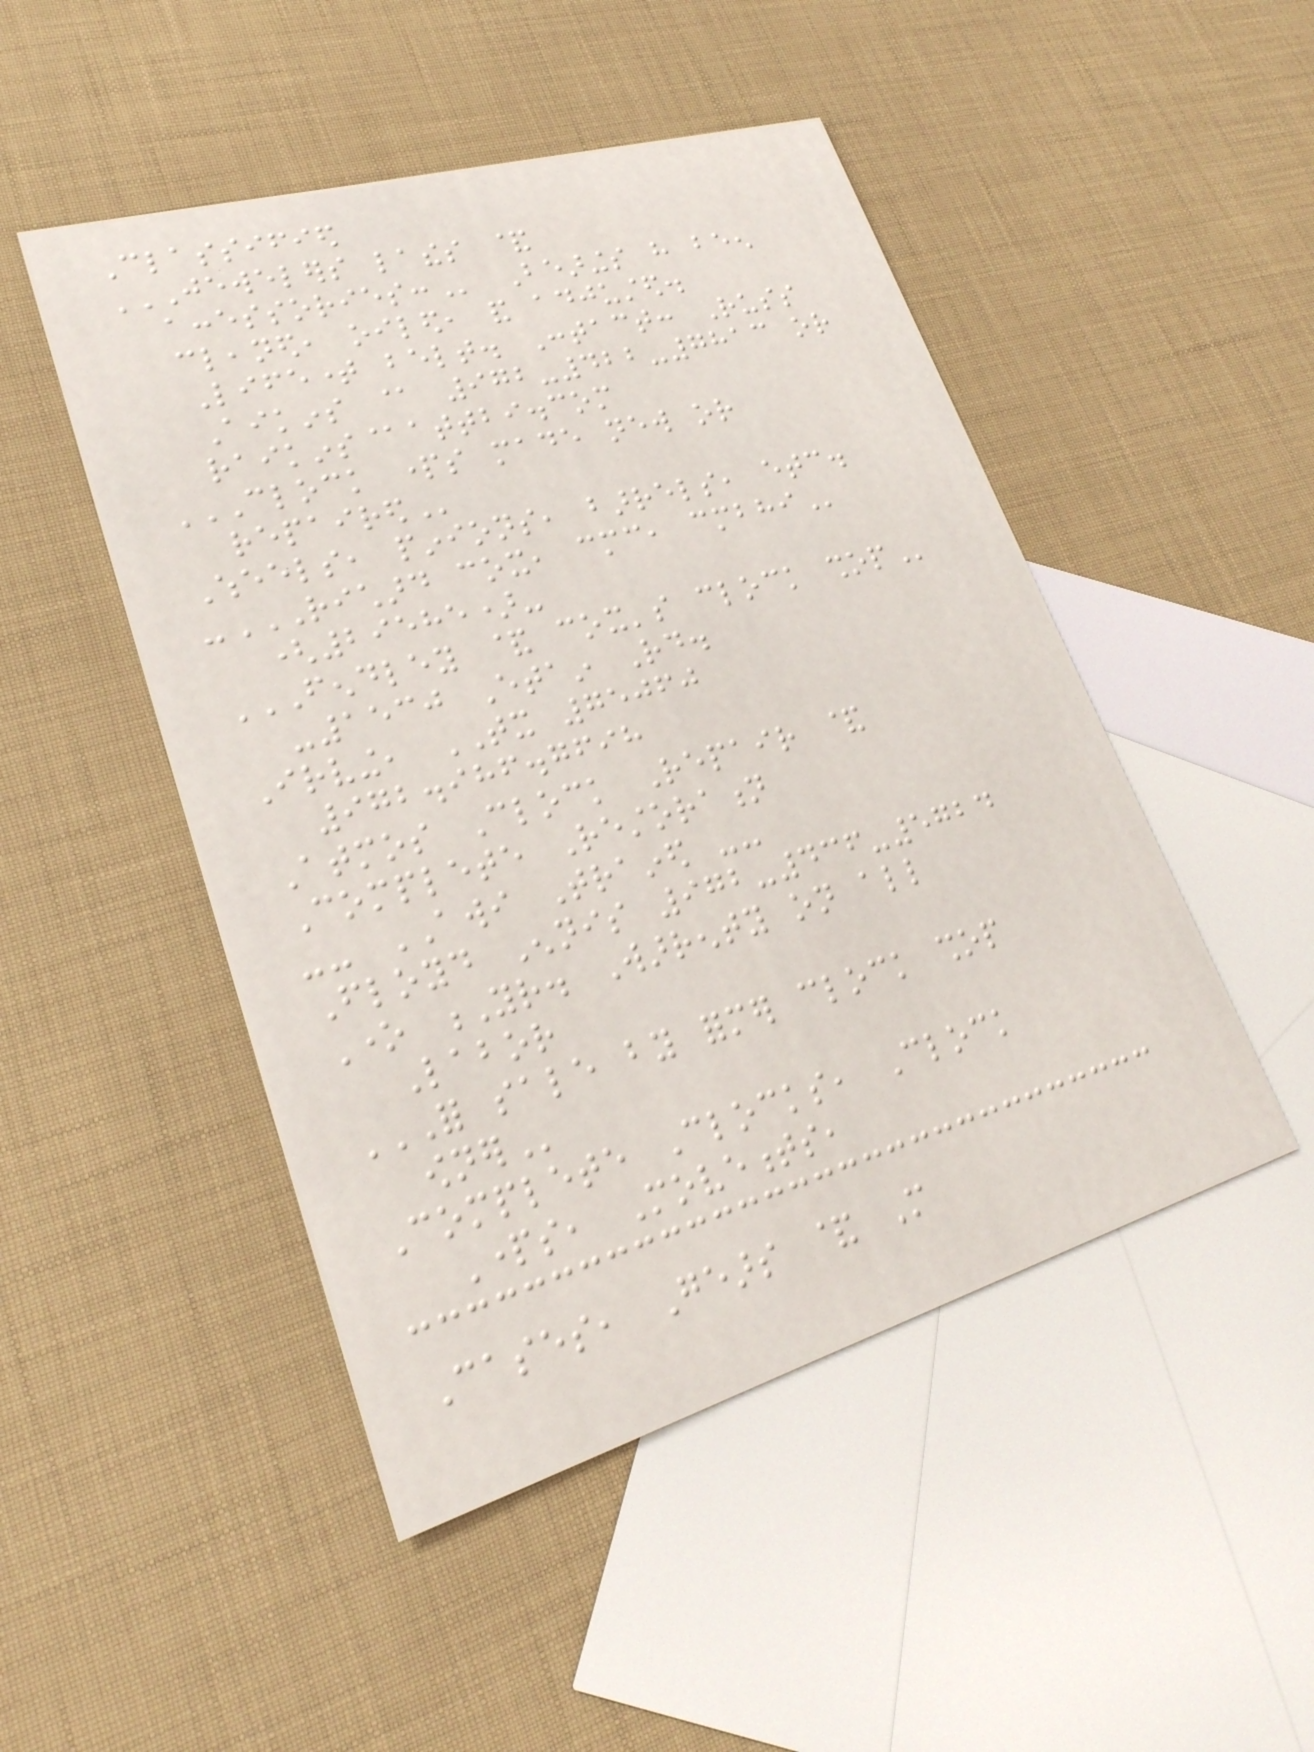Classified
JEWELERS LATHES &
ACCESSORIES: Bearings have been
cleaned, oiled, and adjusted.
Lifetime belt. Contact: Russ
Aikins @ 972-422-7813 or
raikins@attbi.com
CLOCK PARTS MADE NEW OR
REPAIRED
Wheels, pinions, barrels, etc.
-RICHARD COX, CMC, CMBHI
(29585)-
FENDLEY & COX'S CLOCK SHOP
-1530 Etain Rd.
Irving, TX 75060
972.986.7698
Atmos Clock Repair &
Complete Restoration
-- AWI Trained --
Floyd Ennis 972-436-5724
One Yr. Warrenty on all
Labor
FOR SALE BY FORMER CLOCK SHOP
OWNER
Complete Clocks, Clock
Parts, Movements,
Cases, Gears & More
